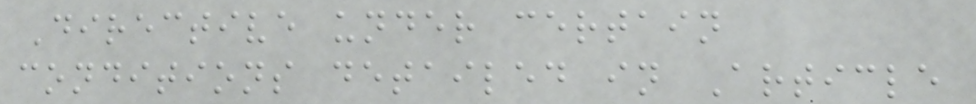Directive under certain
conditions detailed in Article
